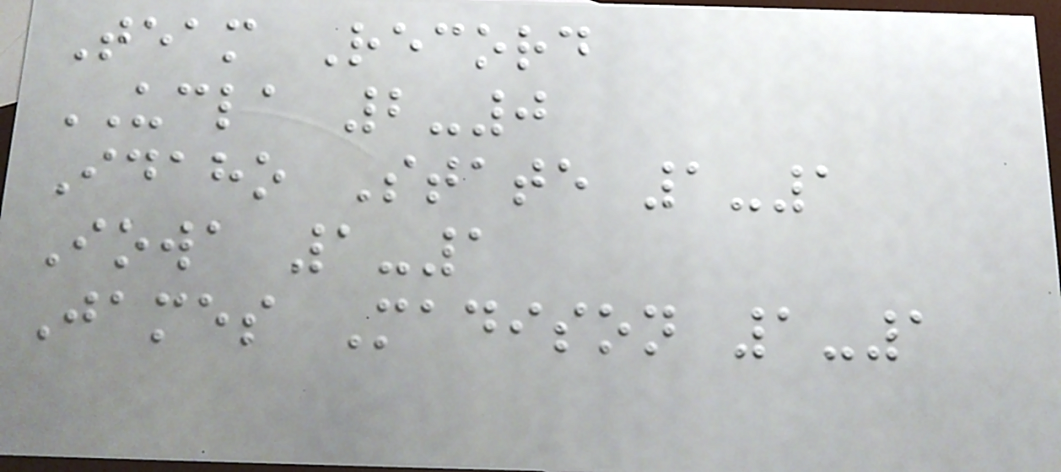Team Record
UCLA 2-0
Idaho State 1-1
Iowa 1-1
James Madison 1-1
